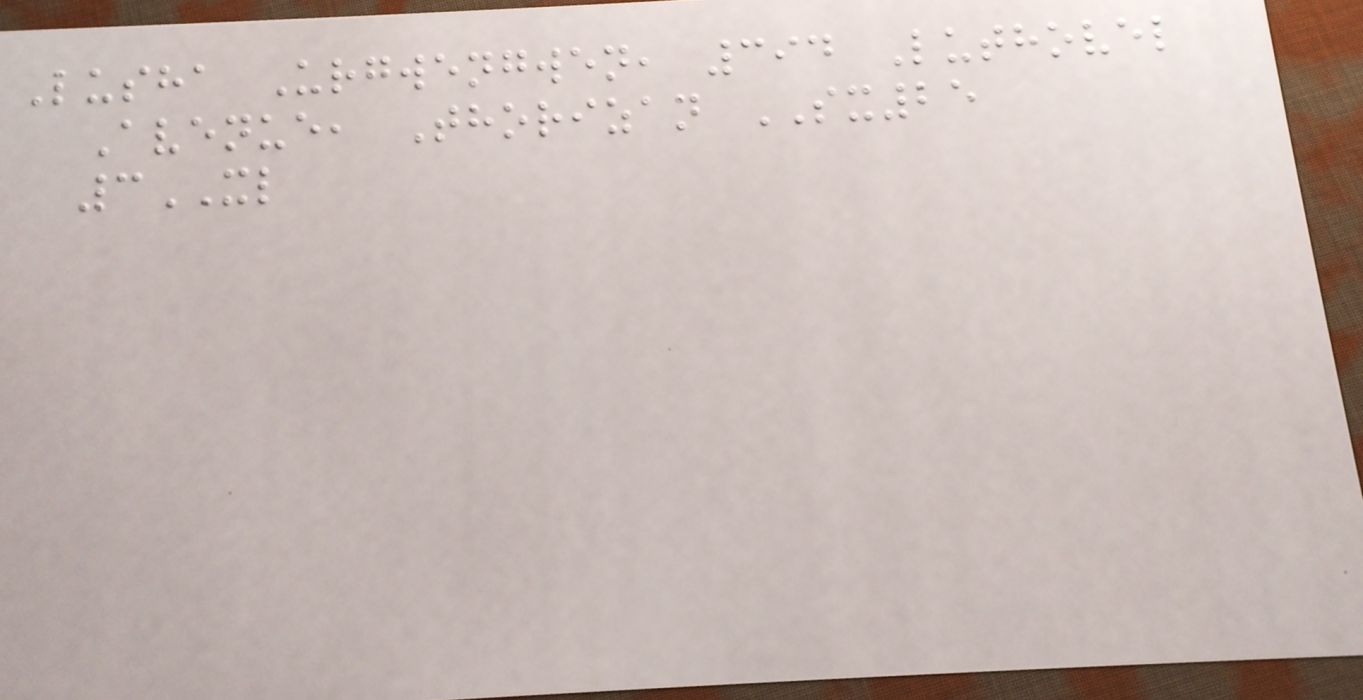Lusha Urgwengwen, 394 Luthovel
Avenue, Thorizan SX25
3XL
